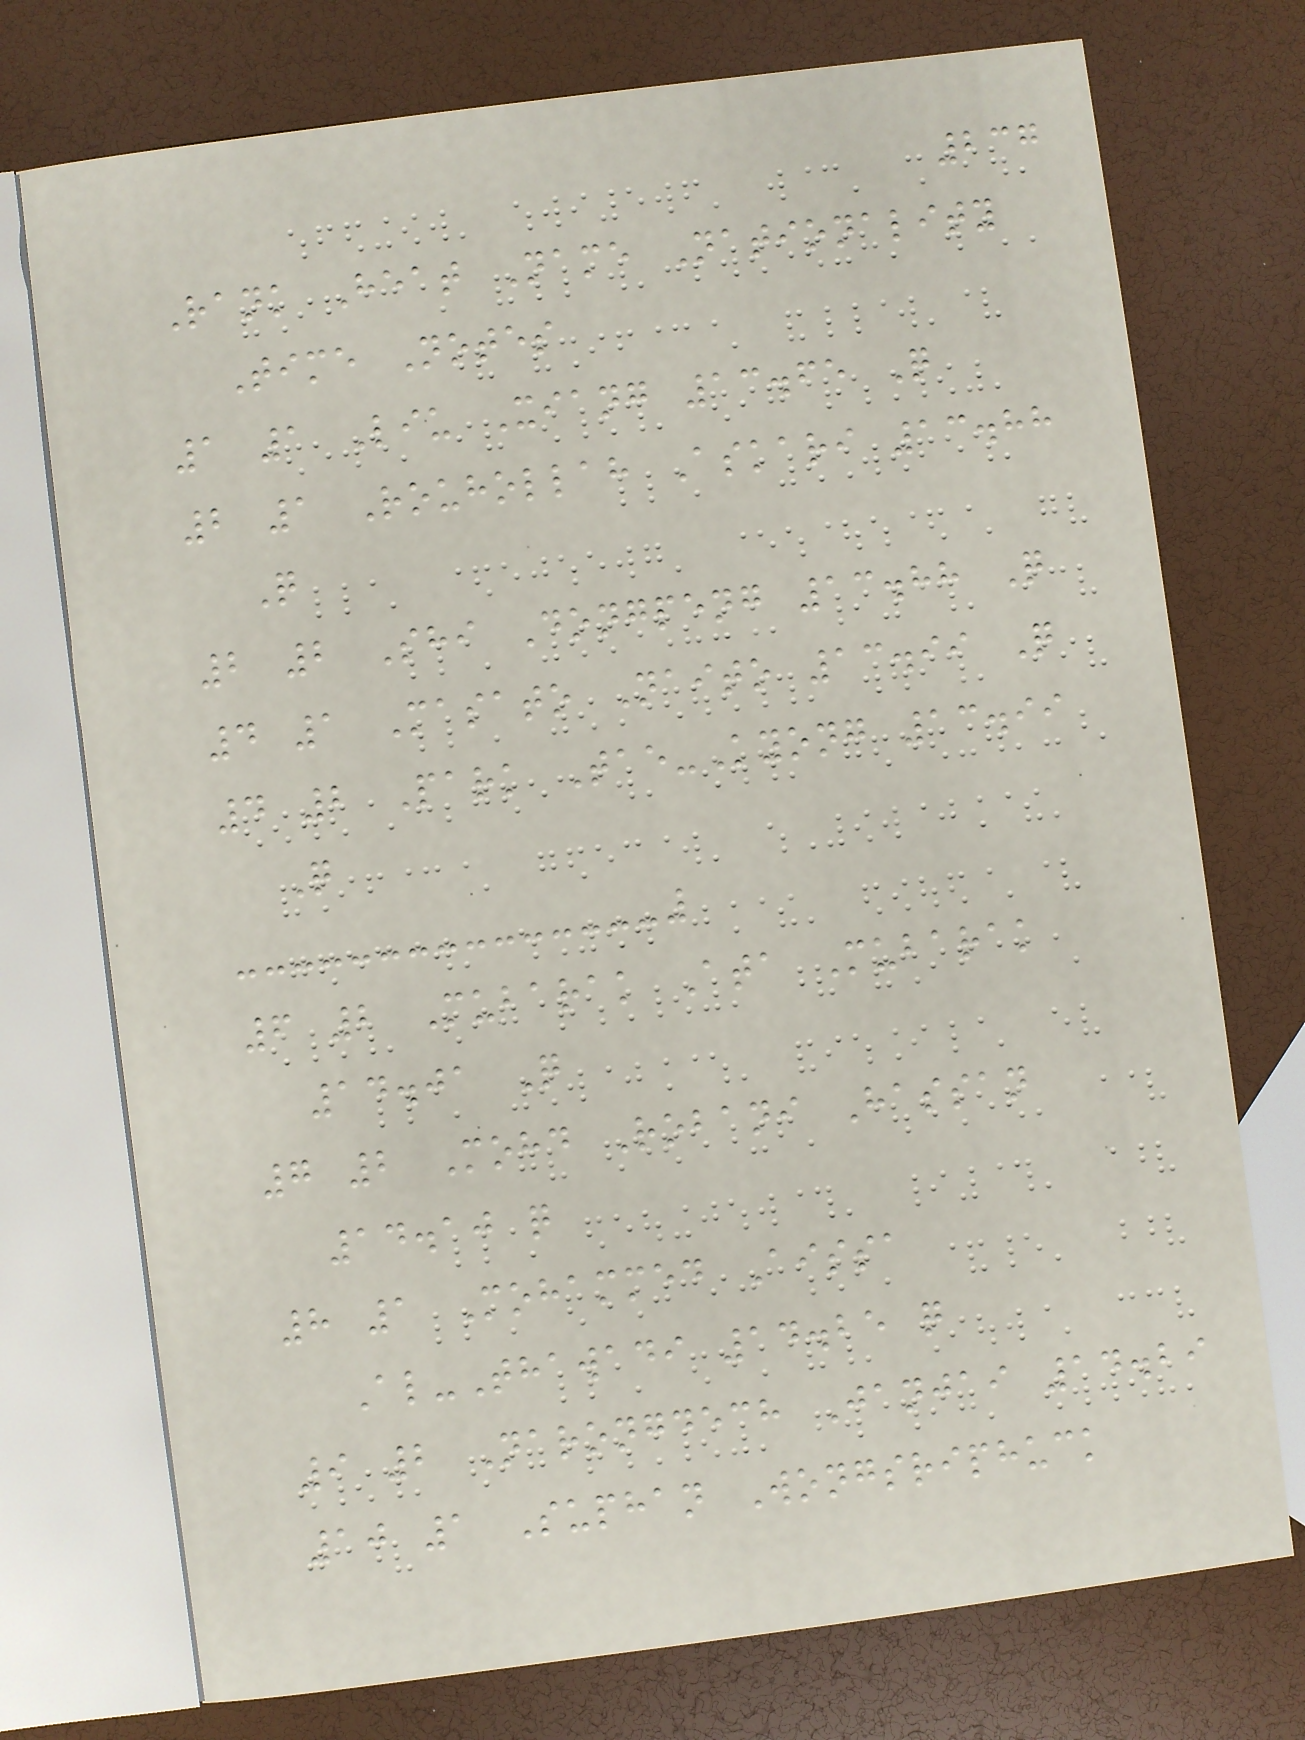237
Rank Heat Name Nationality
Time Notes
1 1 Liu Xiang 13.65 Q
2 1 Rouhollah Askari 13.88
Q
2 2 Shi Dongpeng 13.88 Q
4 1 Masato Naito 13.99 Q
4 2 Park Tae-Kyong 13.99
Q
6 2 Mubarak Ata Mubarak
14.01 Q
7 2 Mohd Robani Hassan
14.10 q
8 1 Mohammed Aissa
Al-Thawadi 14.25 q
9 2 Narongdech Janjai 14.29
10 1 Suphan Wongsriphuck
